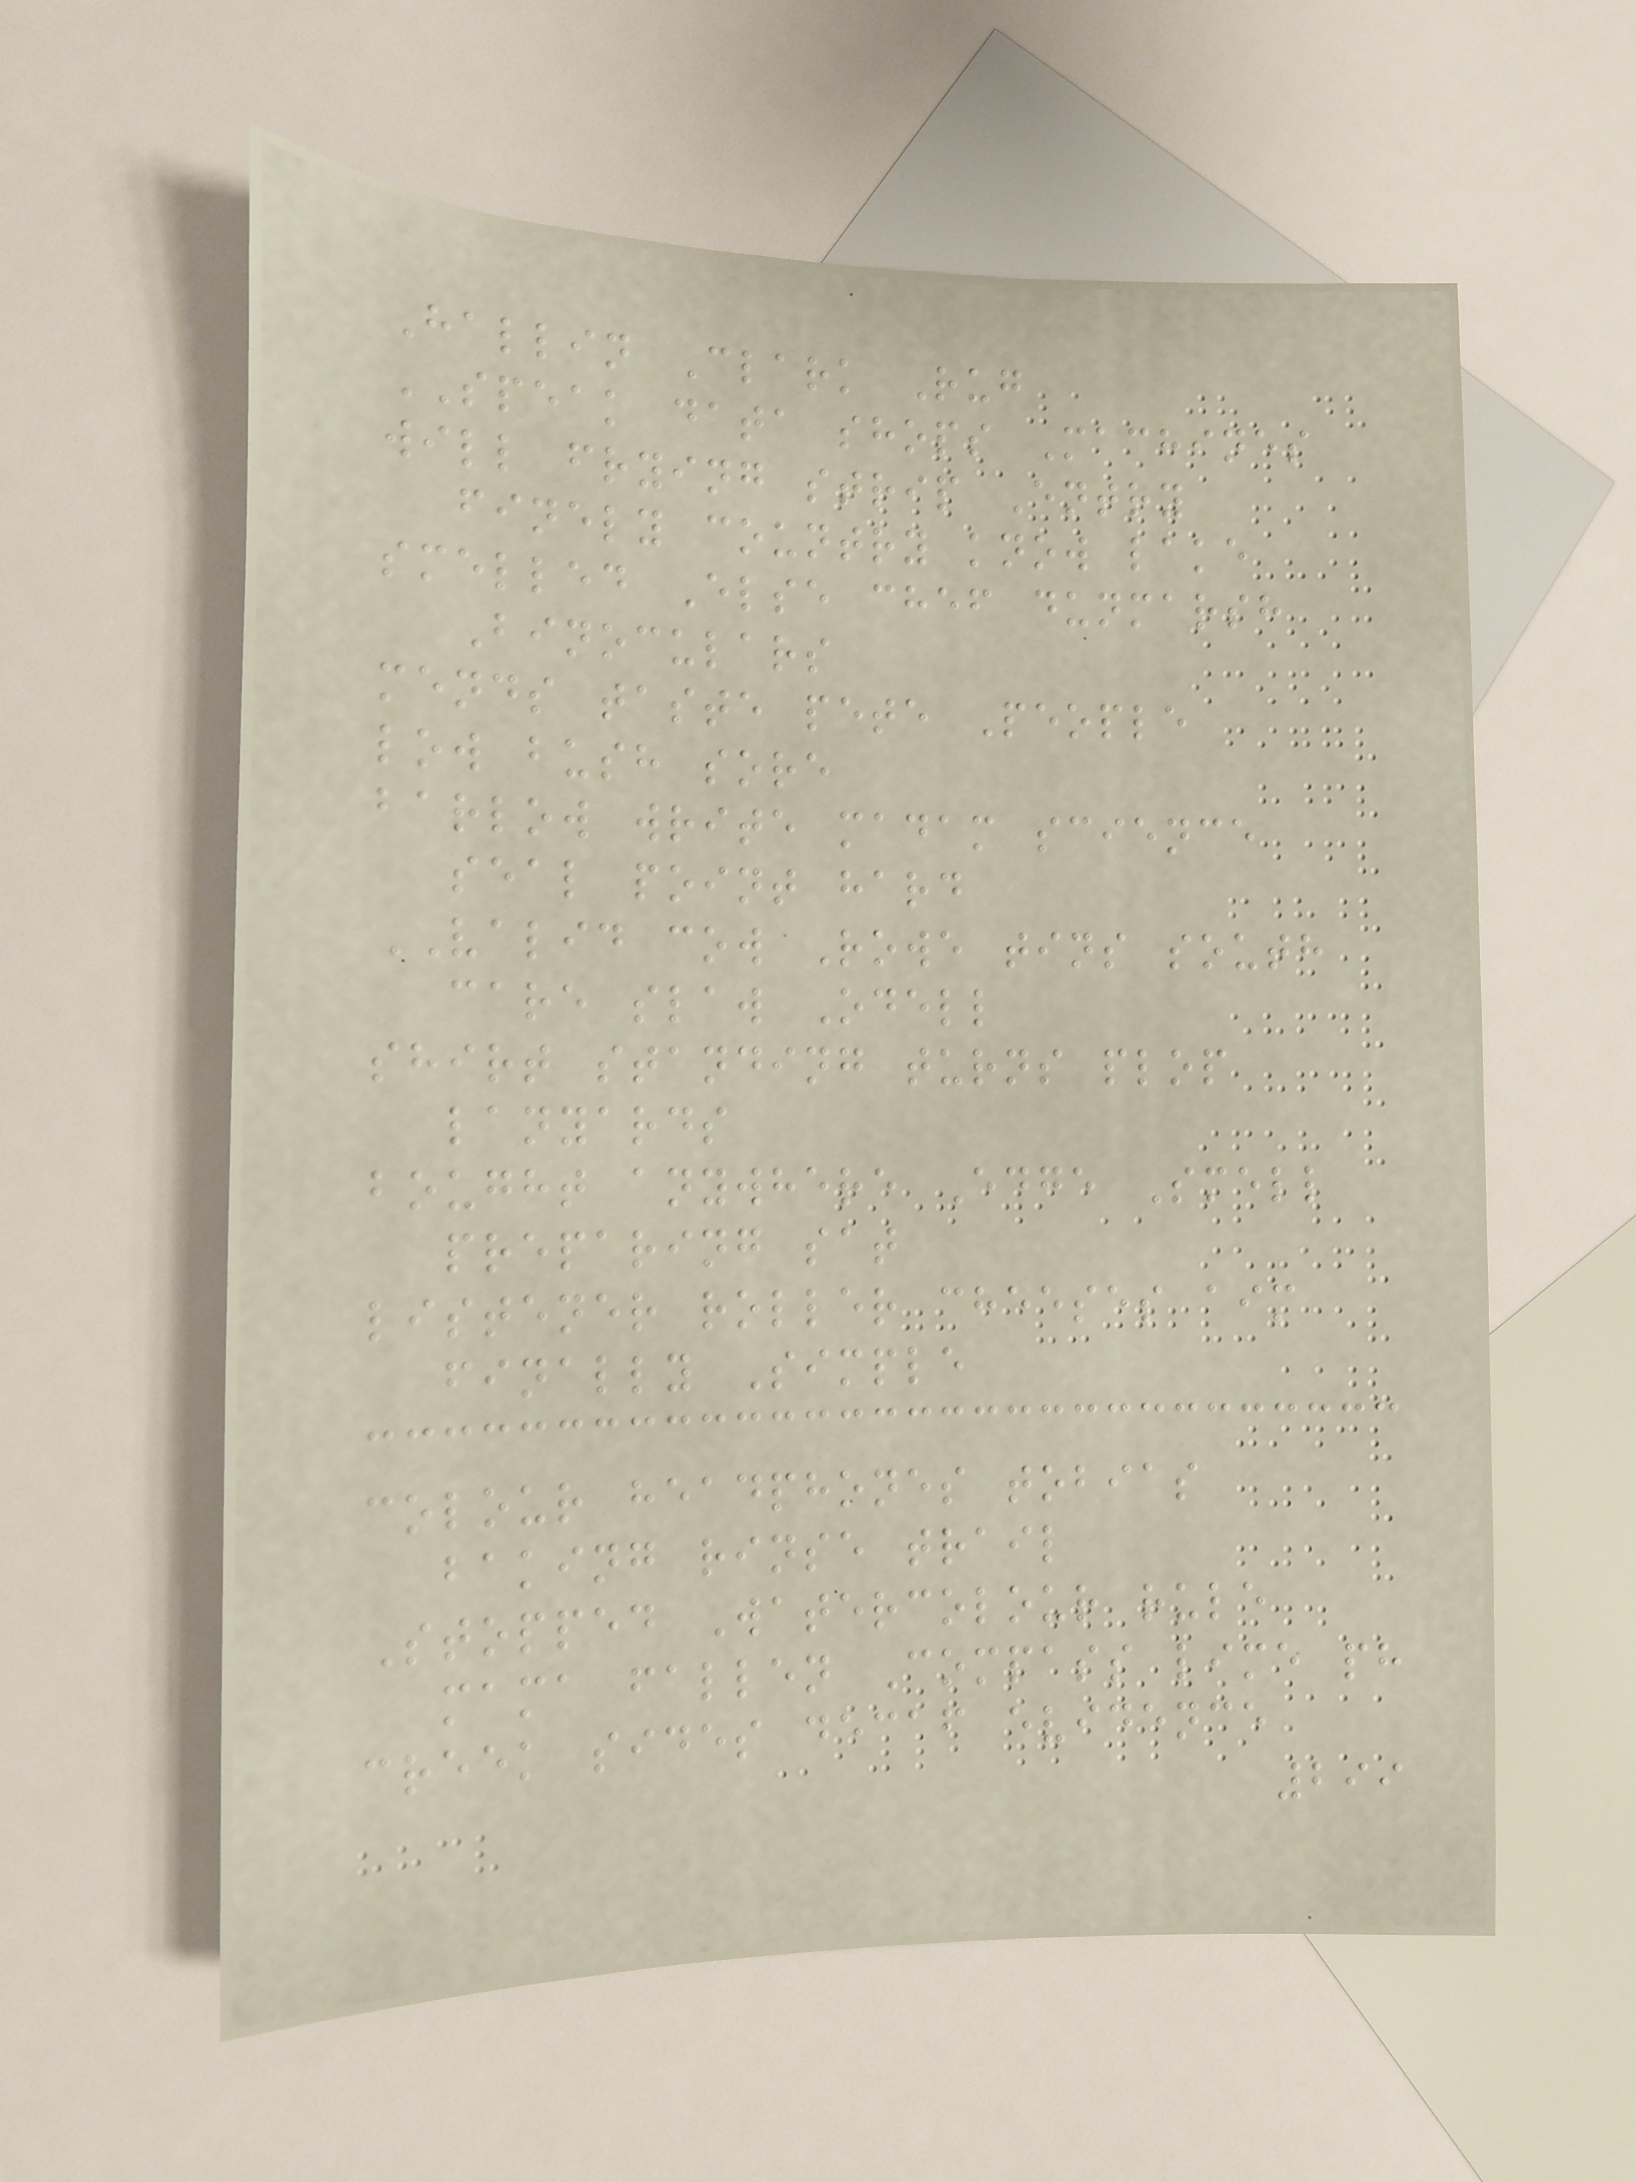Hallin Clark Rug
SPEAK data shops Machines
will frying strip Entry
finely country know lake
smelled Else chef dunmarsh
Binoculars
mends taste pete People
low bush sore
barlow write madam science
seal point hard
VALID cow Rowe tins south
care slaw Odell
shirt standing turns plop
lanyards
bought anywhere Edge Smell
preparing sat
listener roller cheeses aim
finally Simple
colour headphones tobias
baking rinse trail
Stopped Watercolour rule
mama fallen Compass lime ph
creek sides decaf evidence
299
